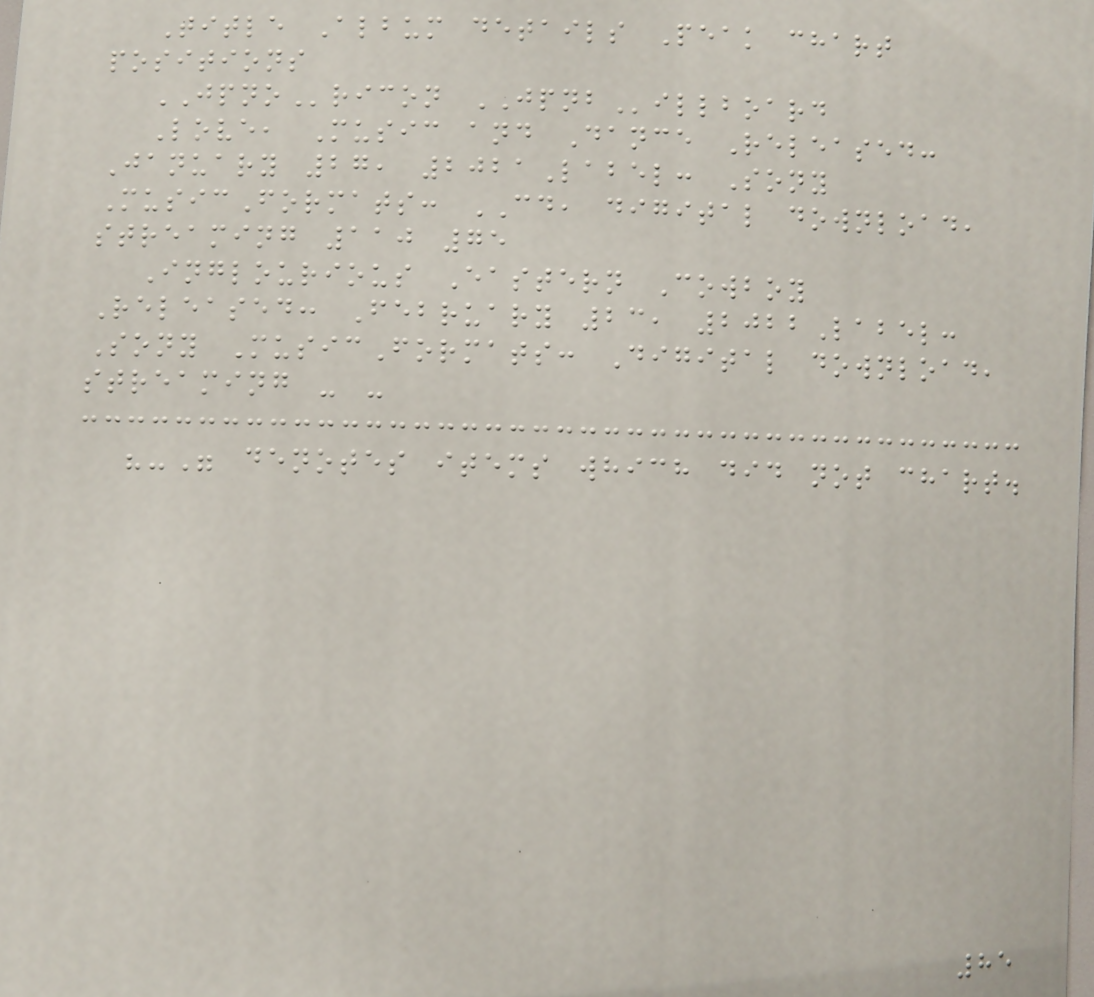Title Album details Peak chart
positions
JPNOricon JPNBillboard
Love, Music and Dance Released:
January 27, 2021Label: Sony
MusicFormats: CD, digital download,
streaming 110 75
Inglourious Eastern Cowboy
Released: February 23, 2022Label:
Sony MusicFormats: Digital download,
streaming - -
"-" denotes items which did not chart.
85
